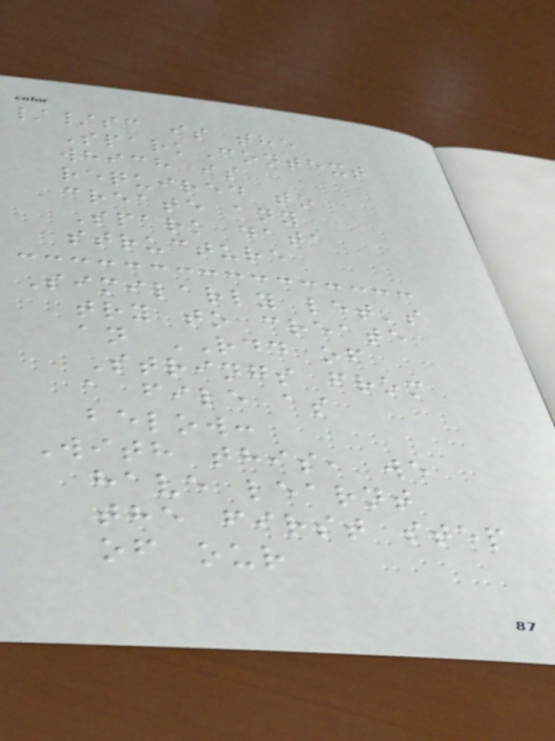//sc is the
SparkContext
which is
required to
create any
Spark data
structure
Similarly let's
try to create
an RDD of
Strings from
a file as
below:
With this, we
have learnt
the first step
of our
